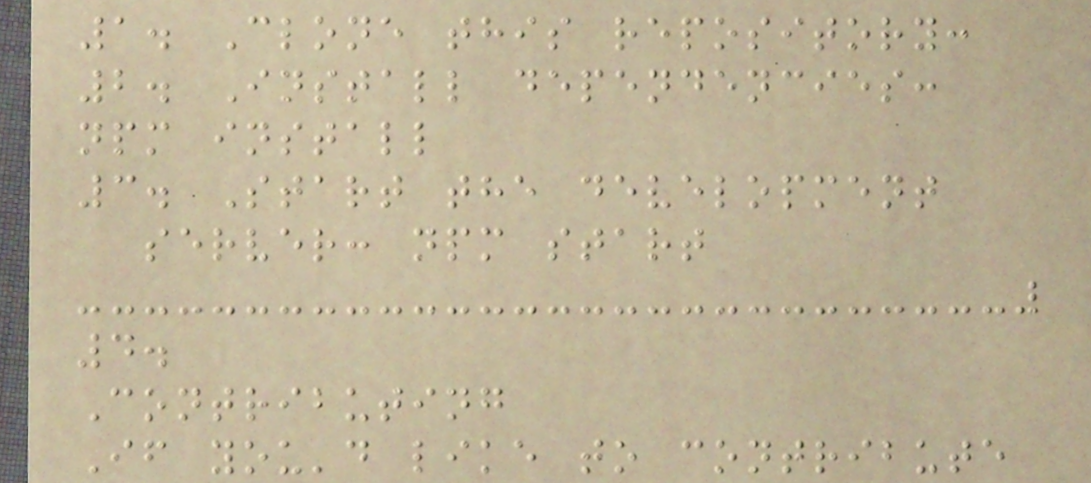1. Clone this repository:
2. Install dependencies:
npm install
3. Start the development
server: npm start
4.
Contributing
If you'd like to contribute
